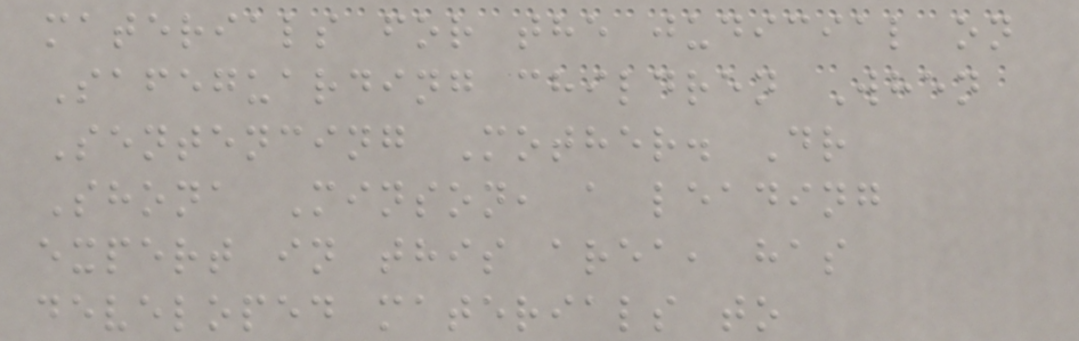materials for the judicial on
Safeguarding children When
Sentencing Mother. Dr
Shona Minson, a leading
expert in this area, has
developed materials to
